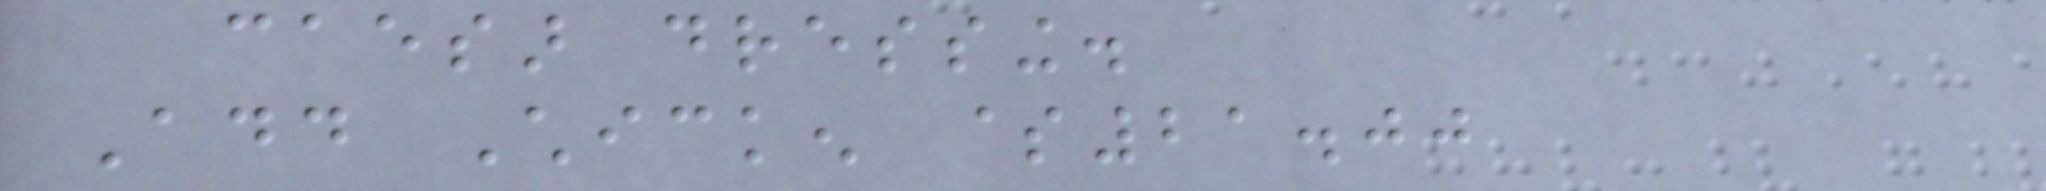caesar dressing.
Add Chicken $21.00
